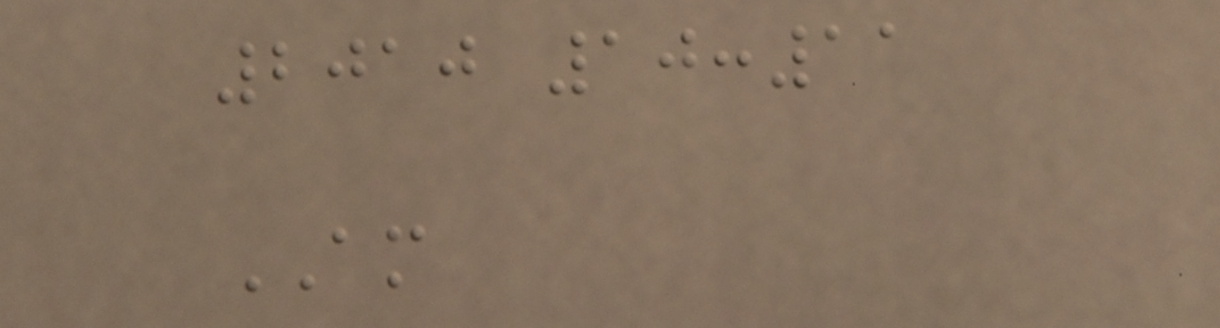2010 10:11
AM
